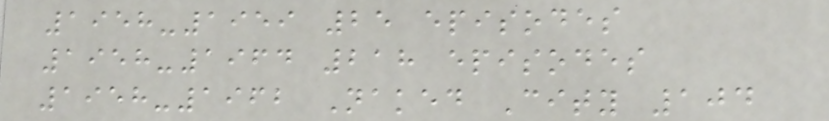1958-1959 25 episodes
1958-1964 218 episodes
1958-1962 Naked City 104
